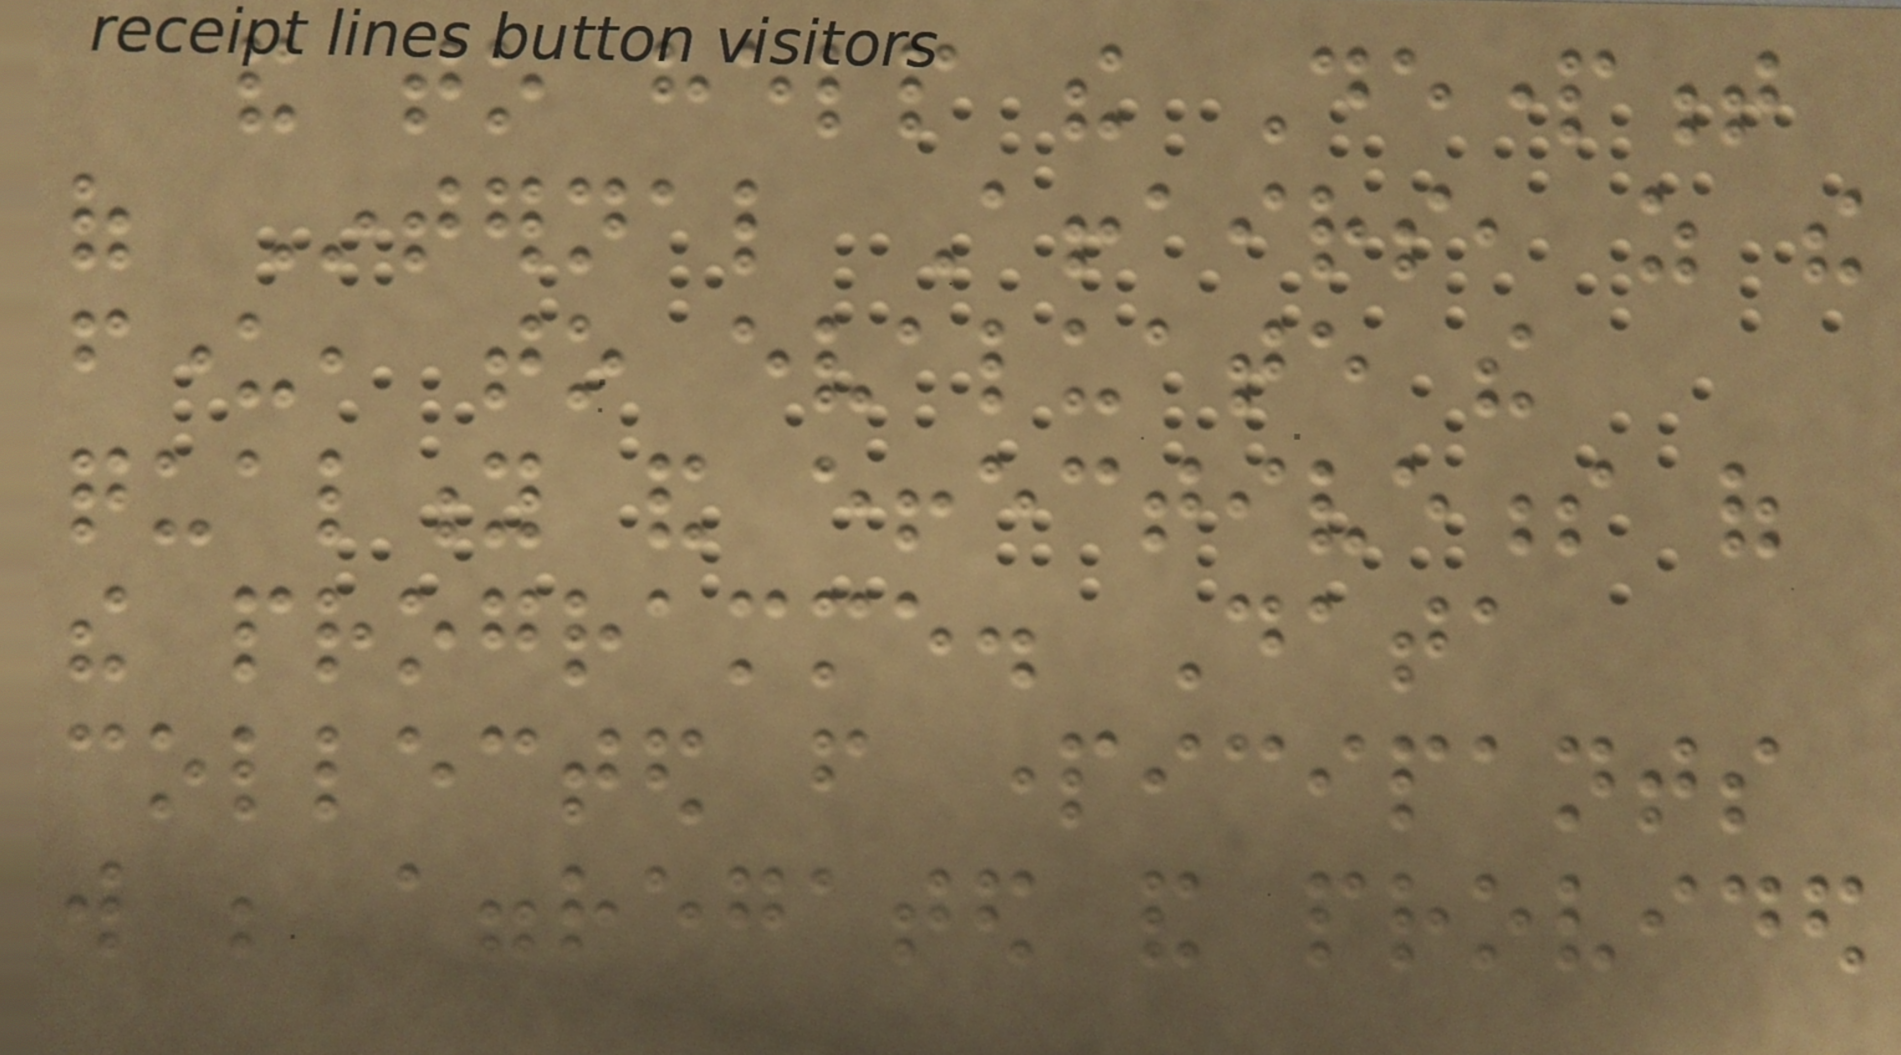and to help the Department
of Internal Affairs, as the
funder, to evaluate the
quality and effectiveness of
the programme. Data
collected from participants
will be aggregated and provided
